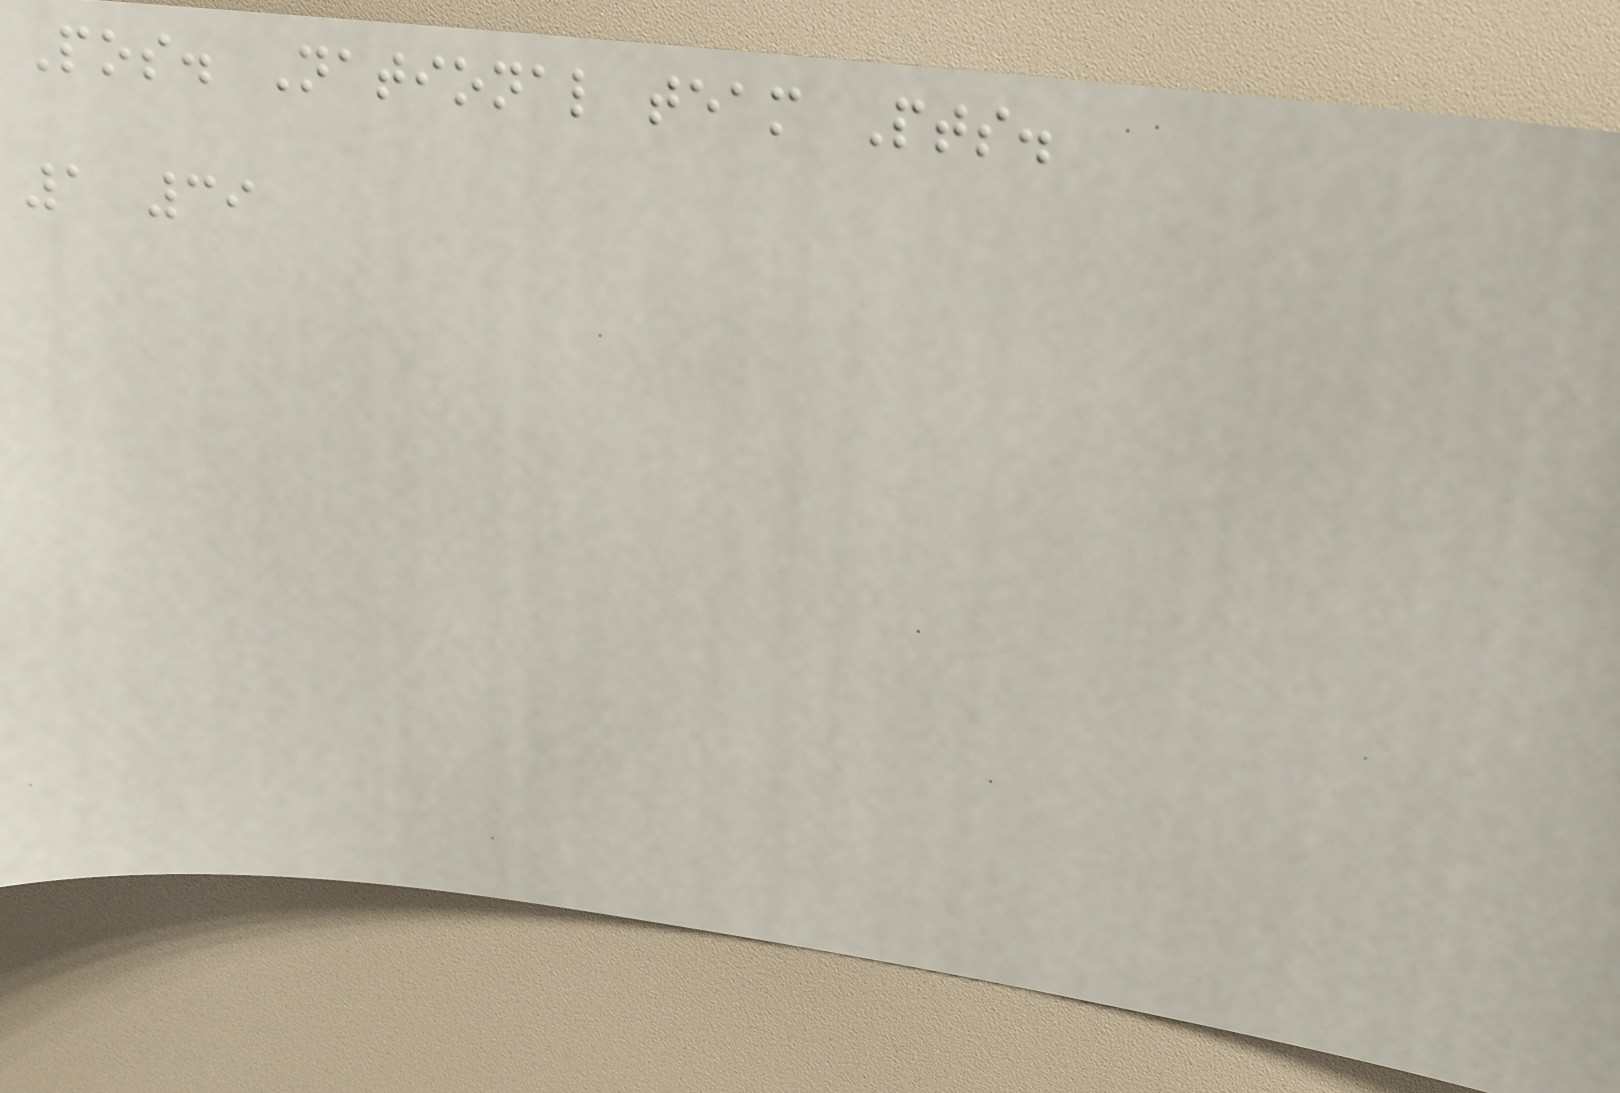Pos. National team Pts.
1 39
